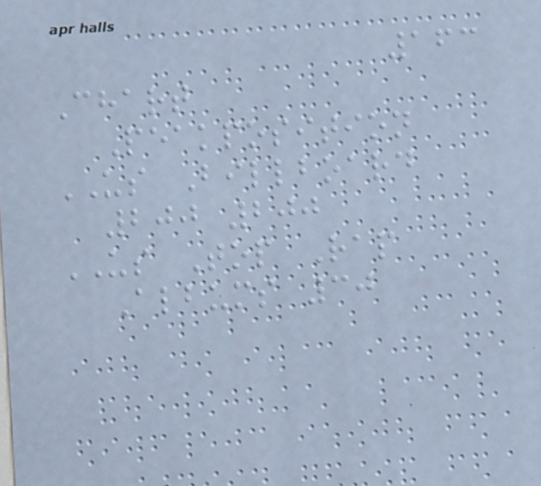163
Chart
Peakposition
US Billboard
200 200
US Top Rap
Albums 30
